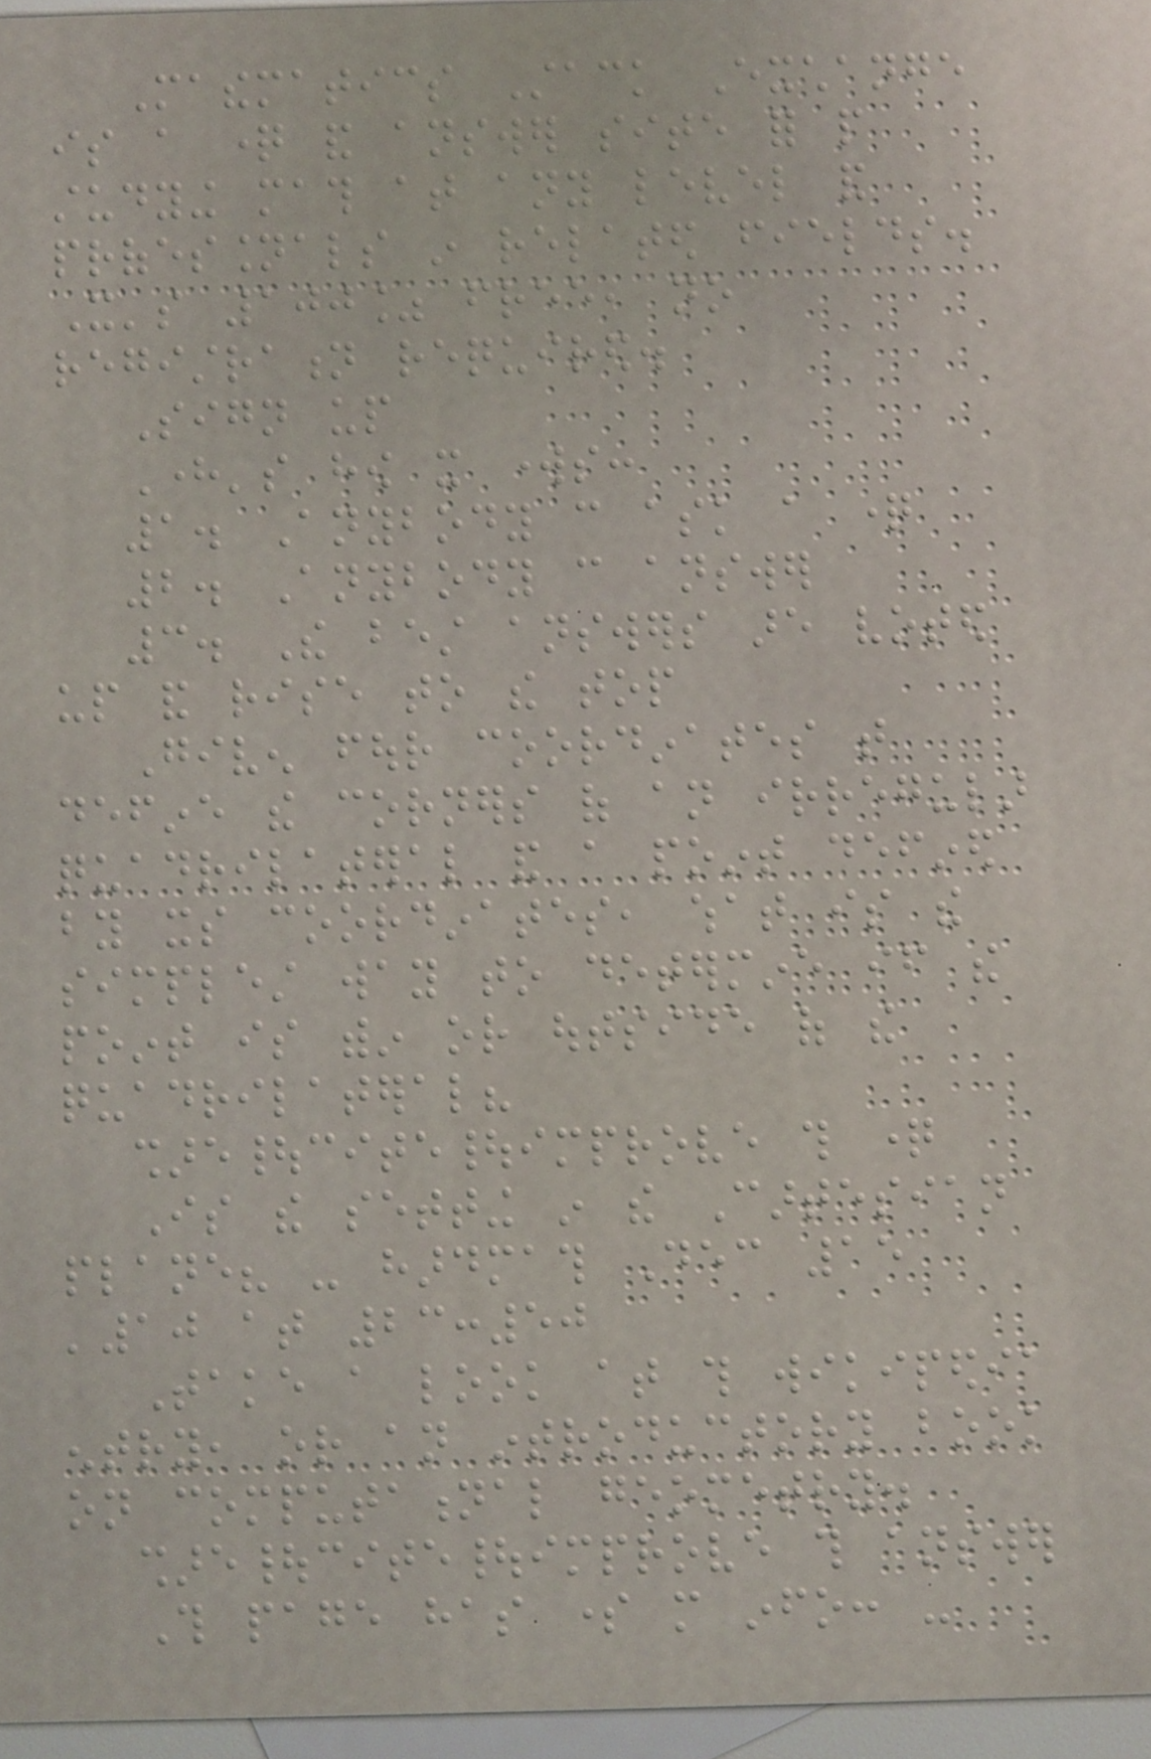Mathematics Stack Exchange
is a question and answer site for people
studying math at any level and
professionals in related fields.
It's 100% free, no
registration required.
Sign up
Here's how it works:
1. Anybody can ask a question
2. Anybody can answer
3. The best answers are voted
up and rise to the top
Given four coordinates that
define the corners of an irregular
quadrilateral and a point defined
by its coordinates, what is the
simplest way to determine if the
point is within or outside of the
quadrilateral?
share|cite|improve this question
Is the setting in the Cartesian
plane? - hardmath Dec 15
'10 at 23:50
Take a look at this wikipedia
entry, or an introductory book
on computational geometry.
share|cite|improve this answer
This page has some more info: -
